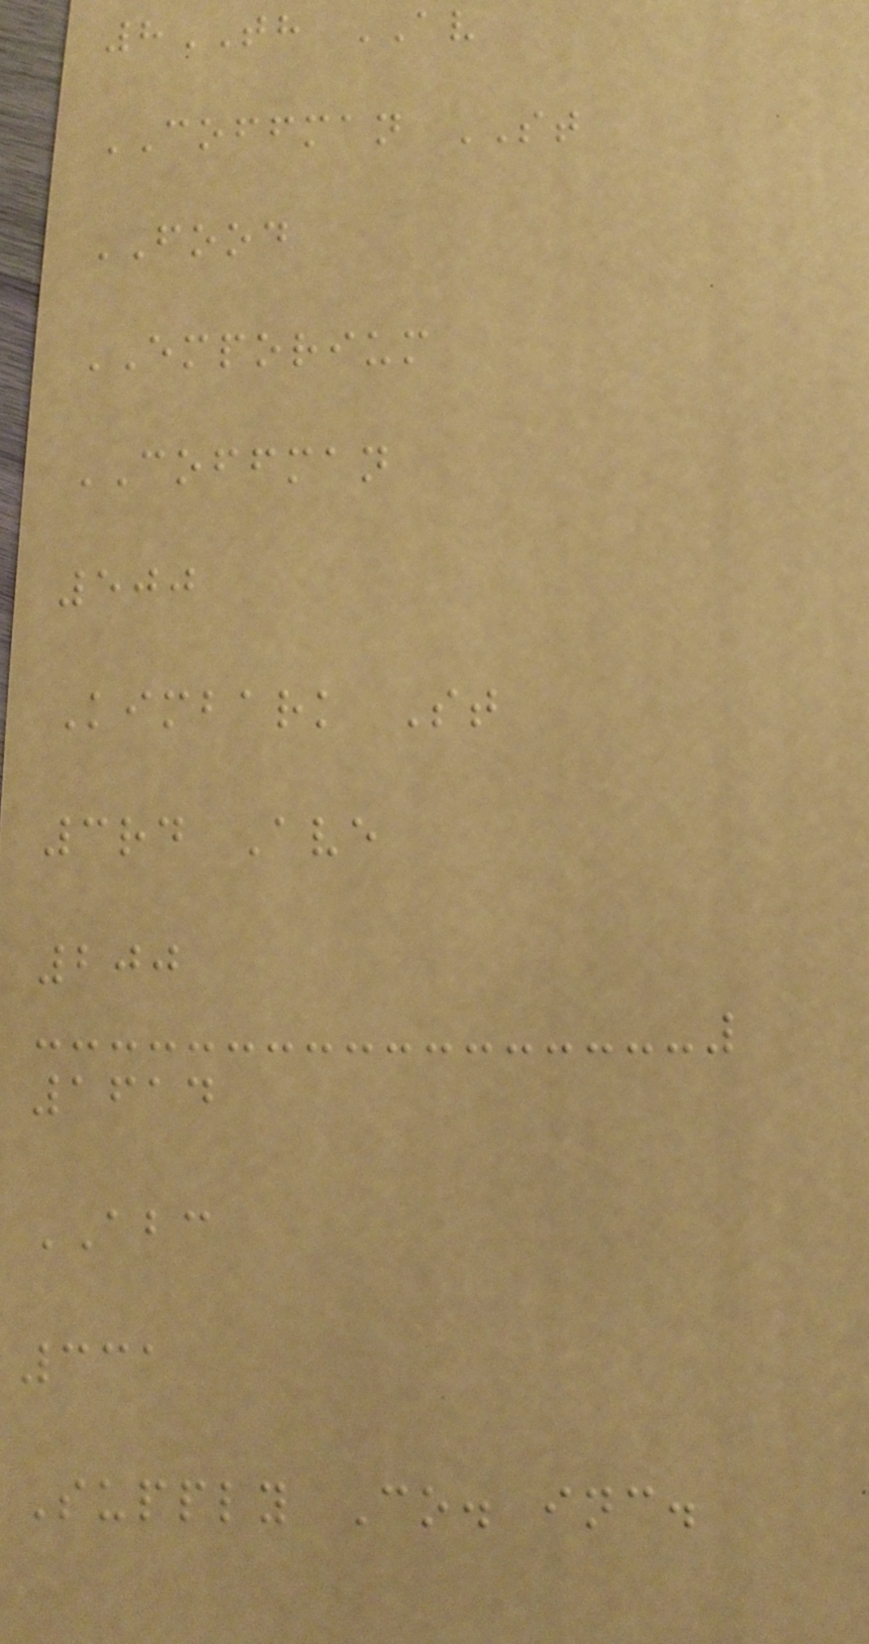8TH AV
COFFMAN ST
FOOD
EMPORIUM
COFFMAN
500
Kimbark St
3rd Ave
200
1614
ABC
331
Supply Co. inc.
